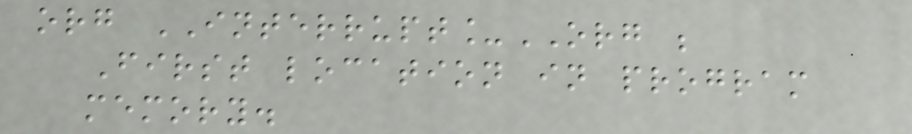org INTERRUPT_ORG ;
First location in program
memory.
